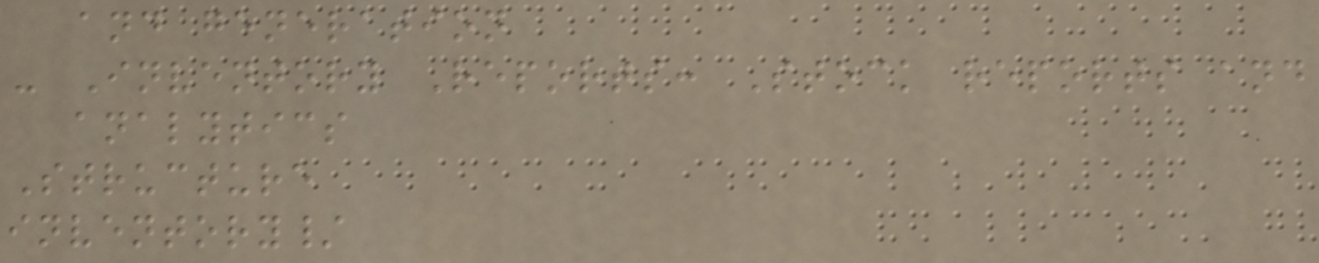and generation
- Inventory Reports: Stock reports and
analytics
Structure
inventory/
